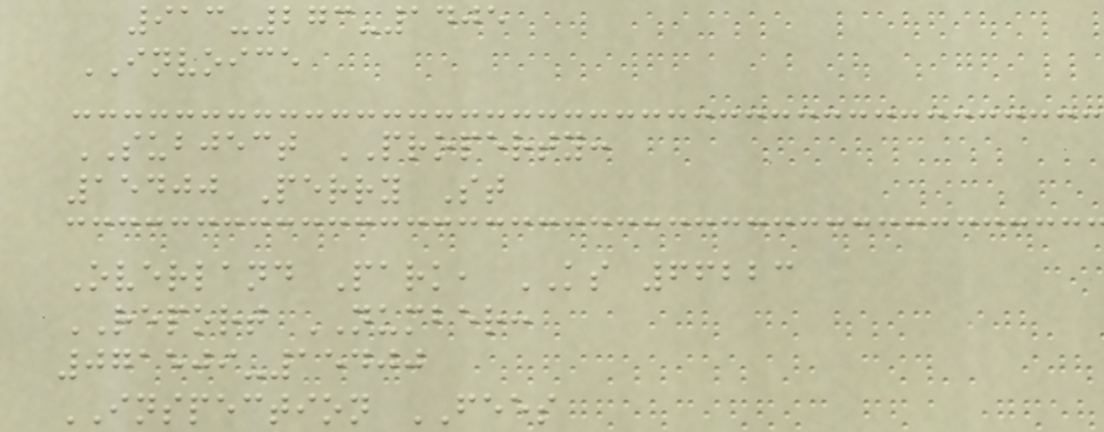913-273-1405
INVOICE
SUBJECT PROPERTY:
15400 Perry St
Overland Park, KS 66223
REPORT NUMBER:
071509-15400
INSPECTION FEES
